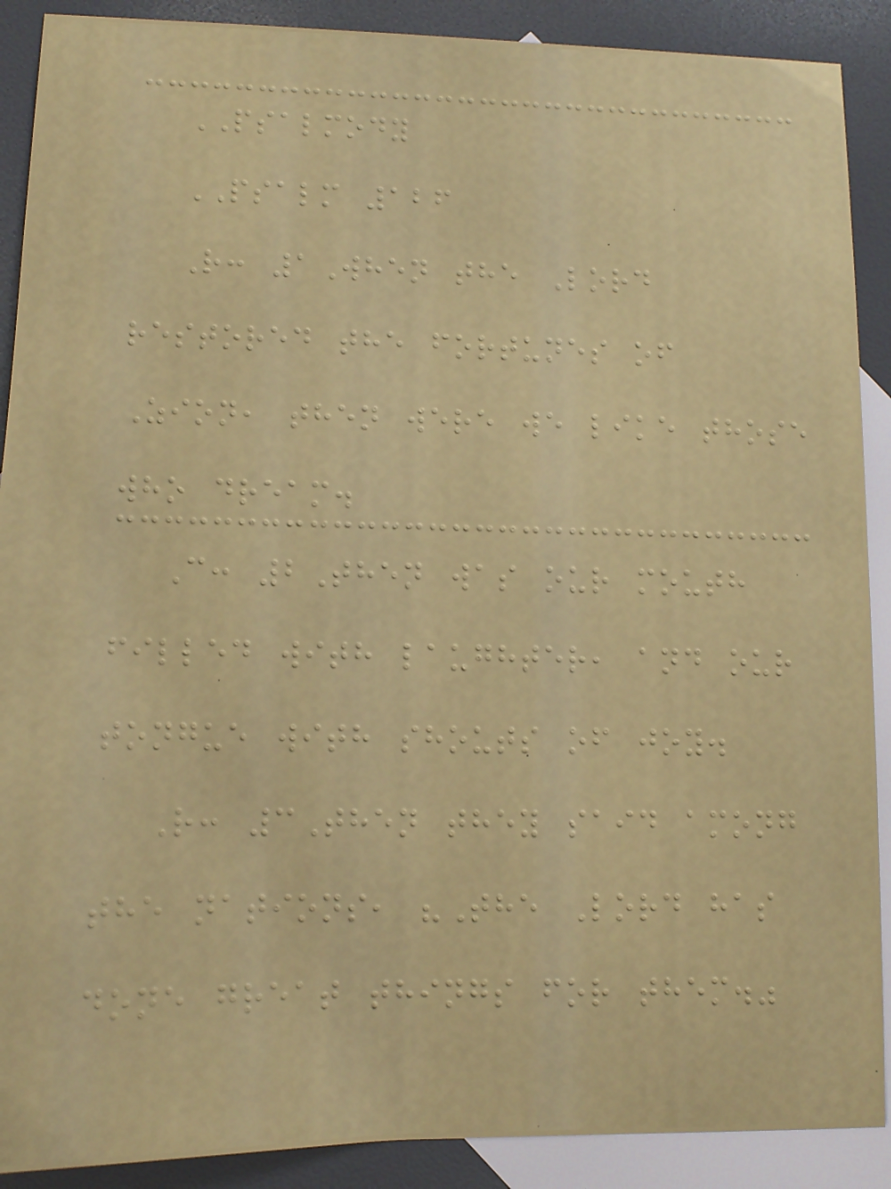PSALMODY
PSALM 126
R: 1When the Lord
restored the fortunes of
Zion, then were we like those
who dream.
C: 2Then was our mouth
filled with laughter, and our
tongue with shouts of joy.
R: 3Then they said among
the nations, "The Lord has
done great things for them."
